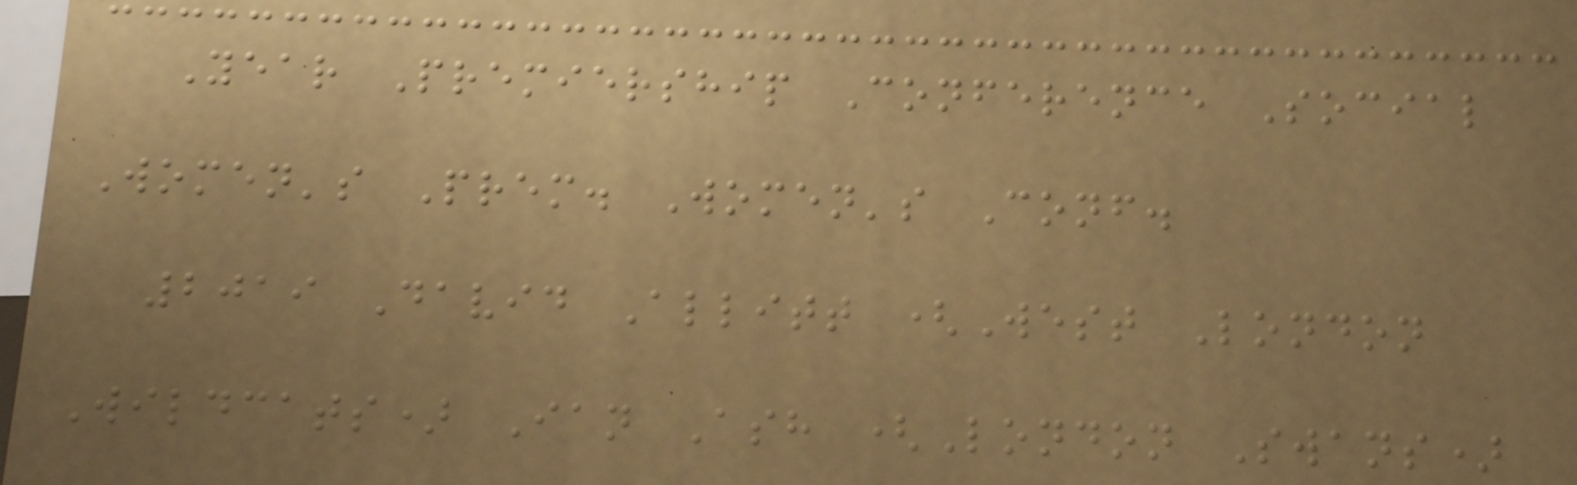Year Premiership Conference Social
Women's Prem. Women's Conf.
2019 David Allitt (West London
Wildcats) Ian Ash (London Swans)
